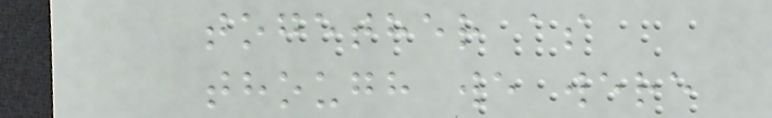together as
though we were
